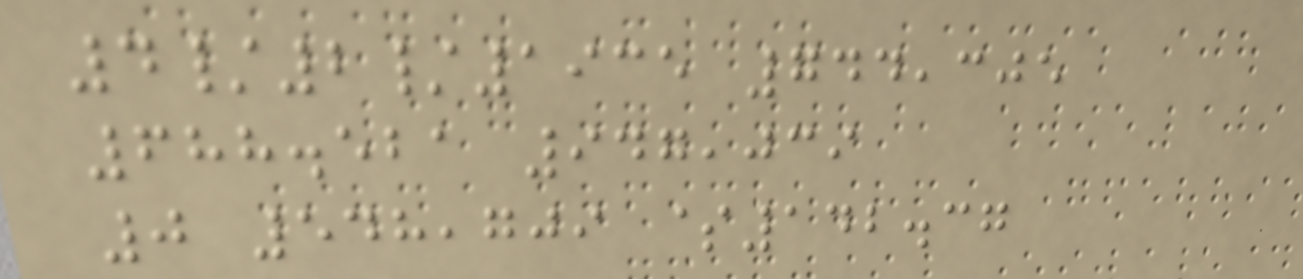4/2/1935 744,305
688.521 947,039
0 548,709 $142.37
